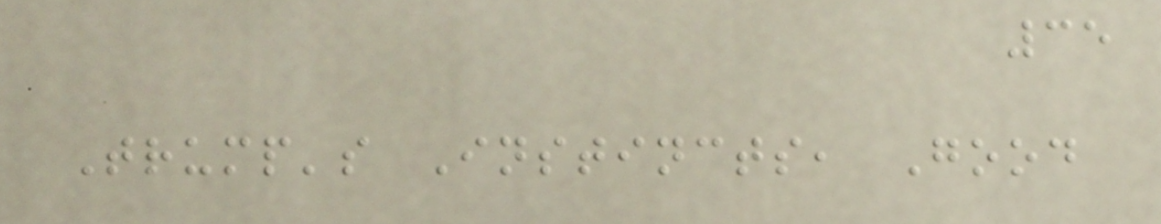35
Trump's Instincts, Good
